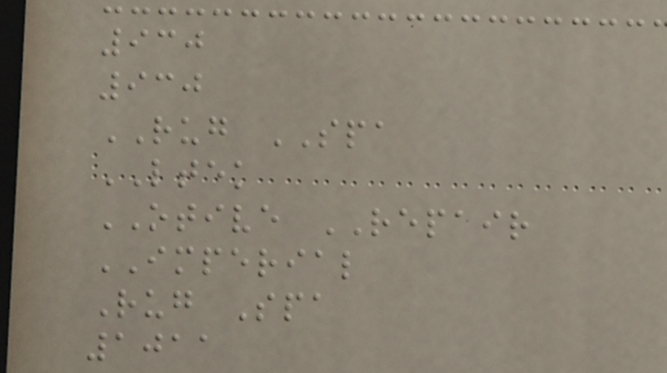930
930
RUG SPA
LTEK
OTIVE REPAIR
IMPERIAL
Rug Spa
1011
